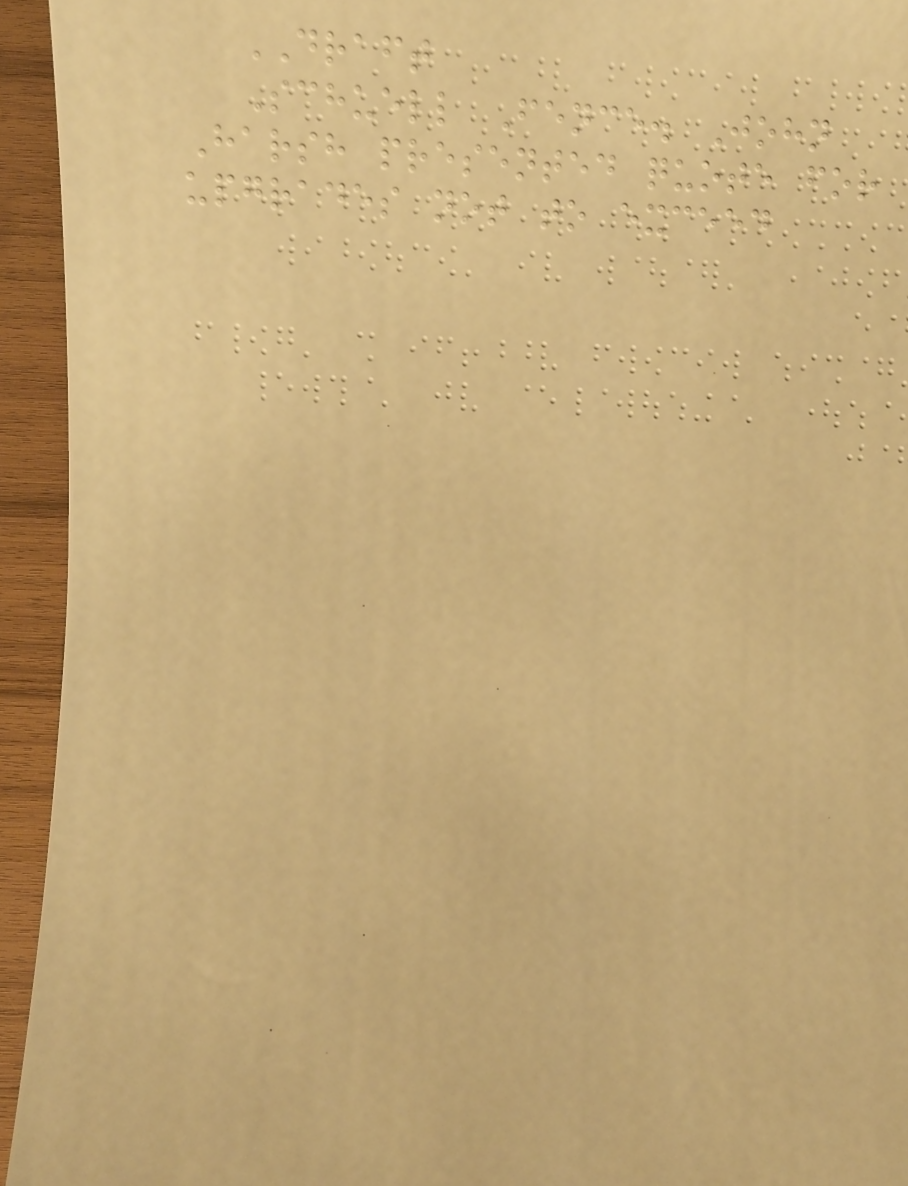DRAFT
Schuell Fence. John
Harsh presented quote for
upgrades not to exceed
